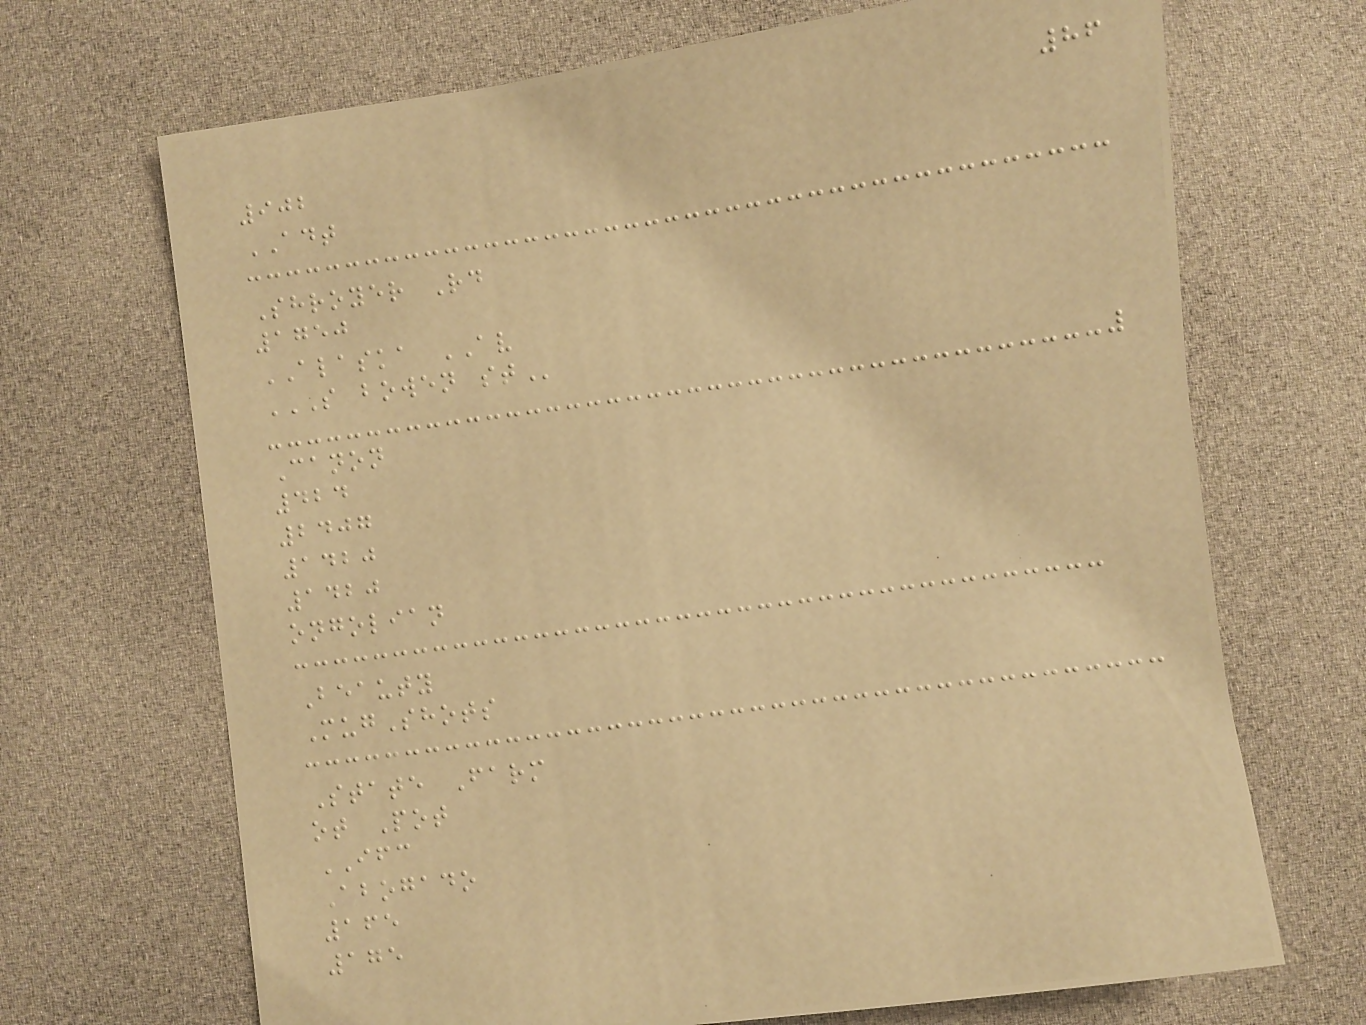86
902
ADT
Shroyer Rd
1750
ALASKA AV
S BOWEN ST
Canon
424
2407
1420
1420
ongolian
Beauty
MugShots
State Farm
ot Pot
IFC
Abogado
165
175
